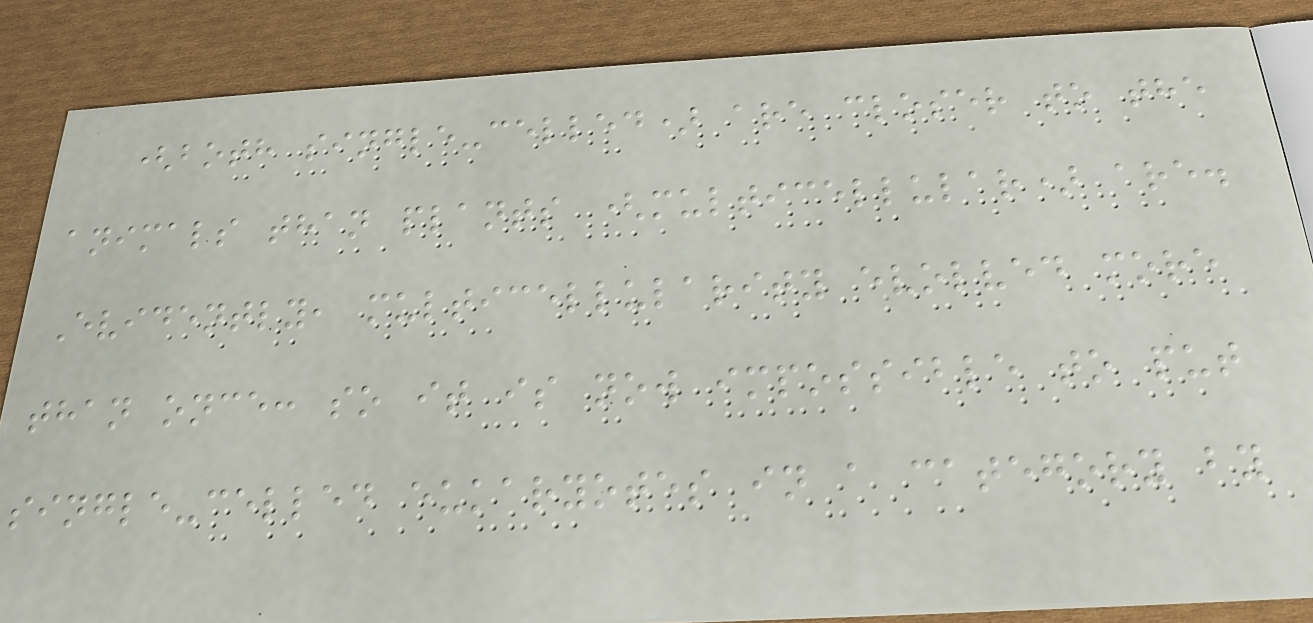(both single-celled) are closer to the
animals than plants (multicellular) are.
Evidently, multicellularity evolved more
than once: so it is now impossible to put
single-celled eukaryotes in a category by
